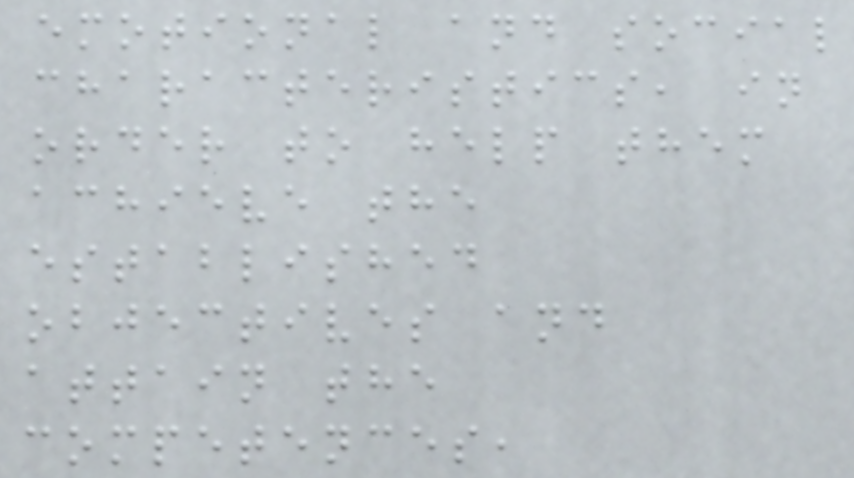emotional and social
characteristics, in
order to help them
achieve the
established
objectives and
attain the
competences,
